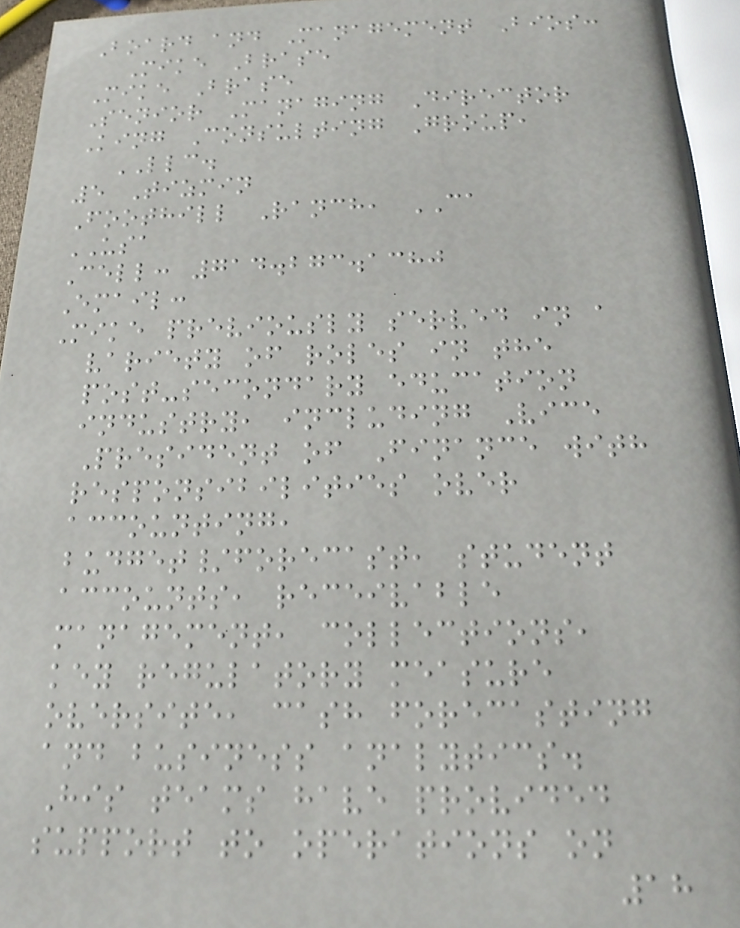Board and Management Bios:
Mike Brase
Mike Brase
Senior Managing Director
King Consulting Group,
LLC.
5 Tizmin
Foothill Ranch, CA
USA
Cell: 714.273.1380
Email:
Mike previously served in a
variety of roles in the
post-secondary education
industry, including Vice
President of Finance with
responsibilities over
accounting,
budget/forecast, student
accounts, receivable
management, collections,
key regulatory measure
oversite, cash forecasting
and business analytics.
His teams have provided
support to operations on
18
